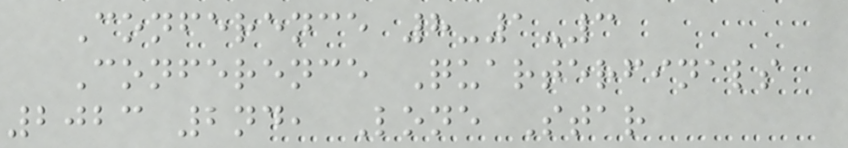Conference 8-1-3
Conference Quarterfinals
2023 2nd, Lone Star
